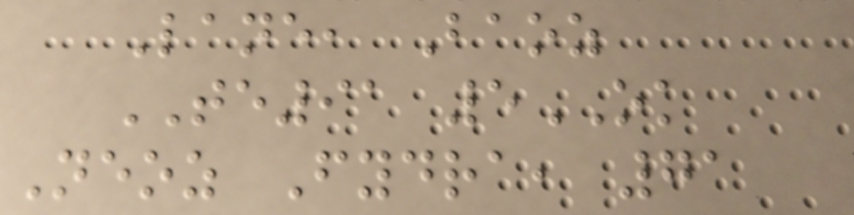Lane, Baoz
TE91 5OK
Neoz Fydra, 71
